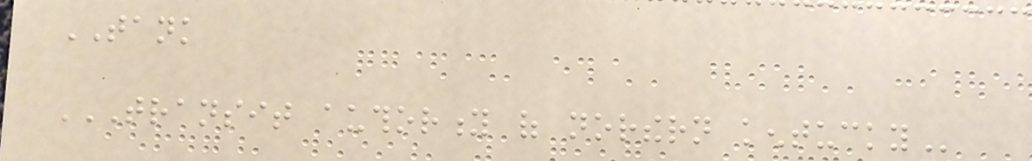TANK
TRANSIT AUTHORITY OF NORTHERN KENTUCKY
